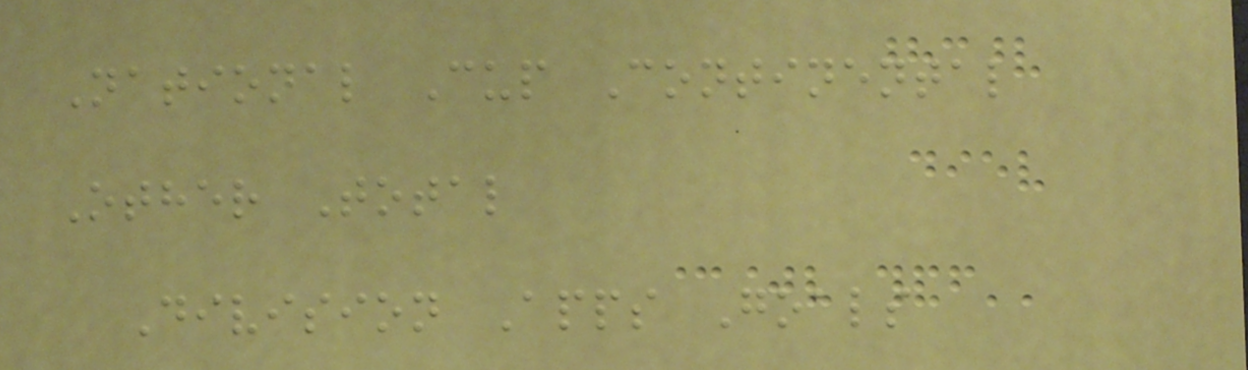National Cup Continental
Other Total
Division Apps Goals
